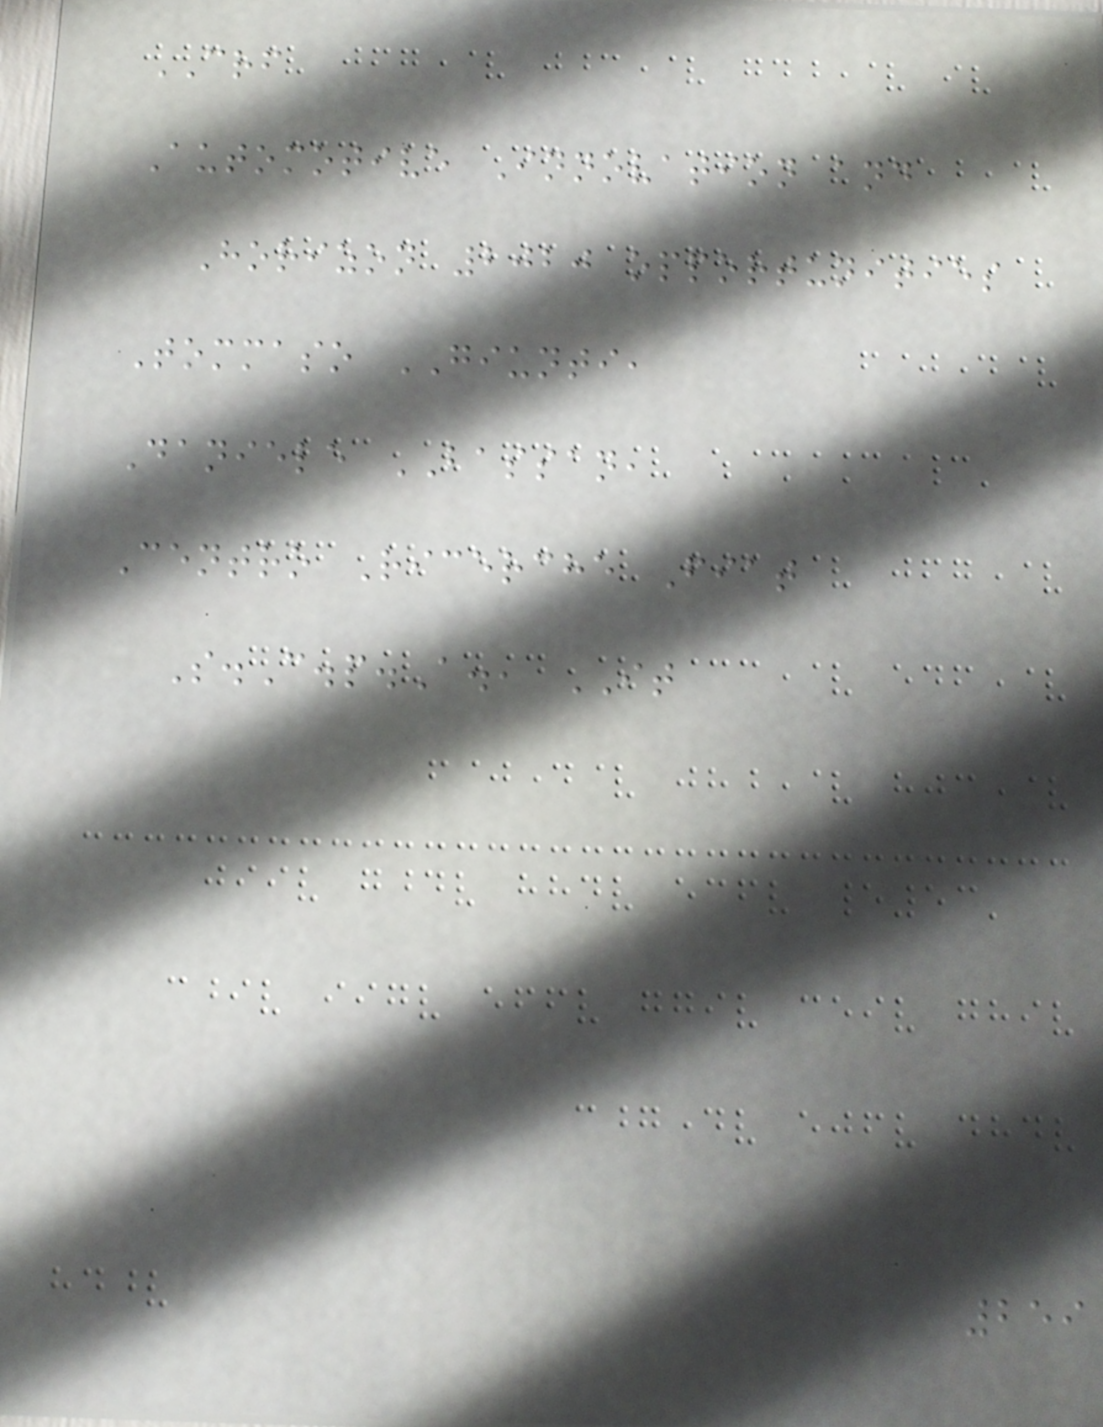CRF
Automotive Innovation and
Horizon 2020 opportunities
Tommaso GIUNTI,
Daniele BASSAN,
Centro Ricerche Fiat
S.C.p.A., IT
259
